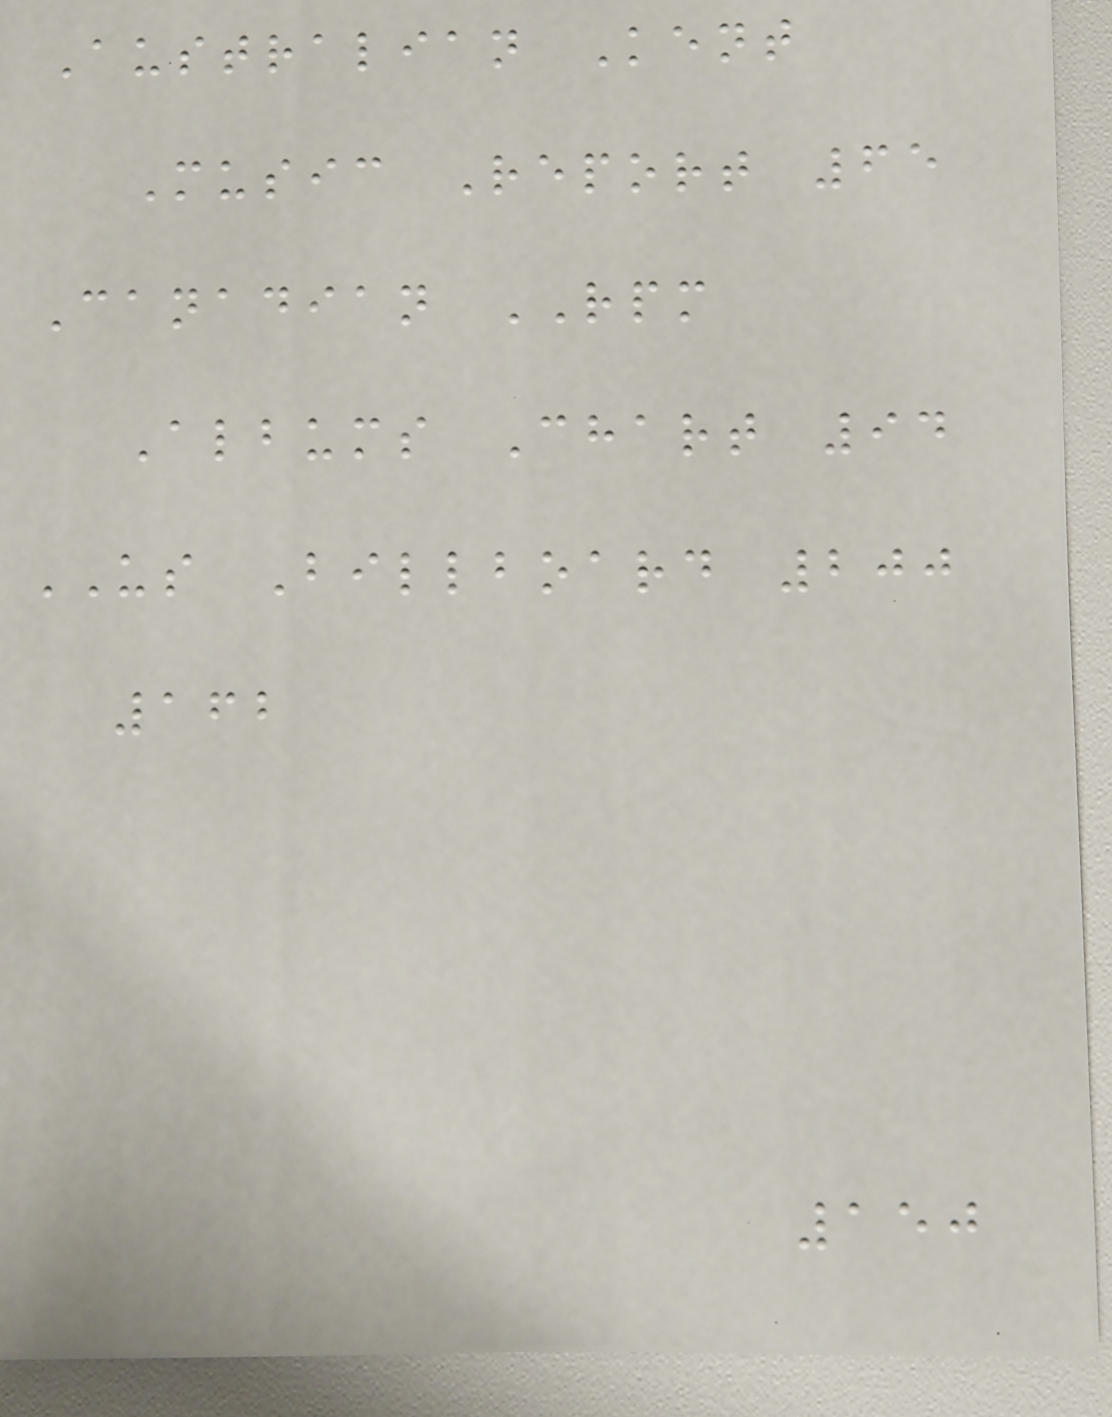Australian Kent
Music Report 65
Canadian RPM
Albums Chart 94
US Billboard 200
162
150
